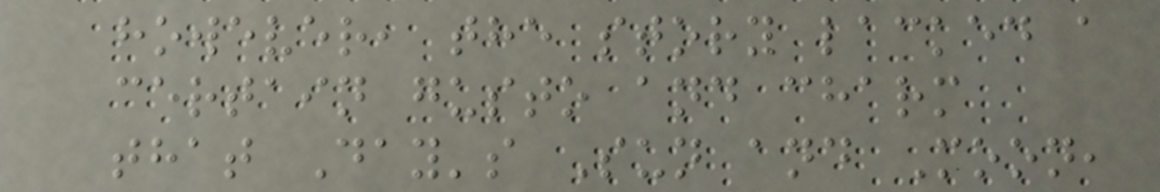however, the story lacked a
certain gusto and charm
that Day's Sun and Moon,
